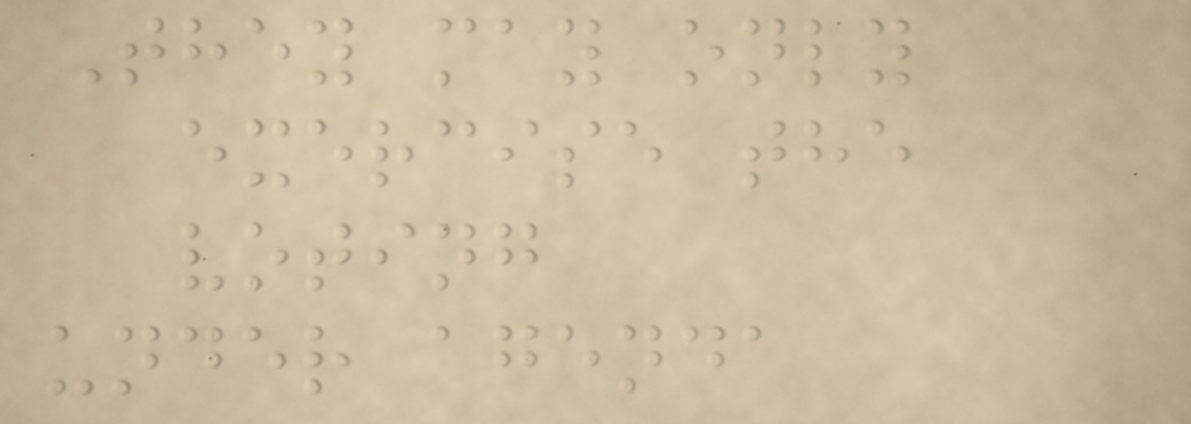They may only
exercise the
voting
under agenda
